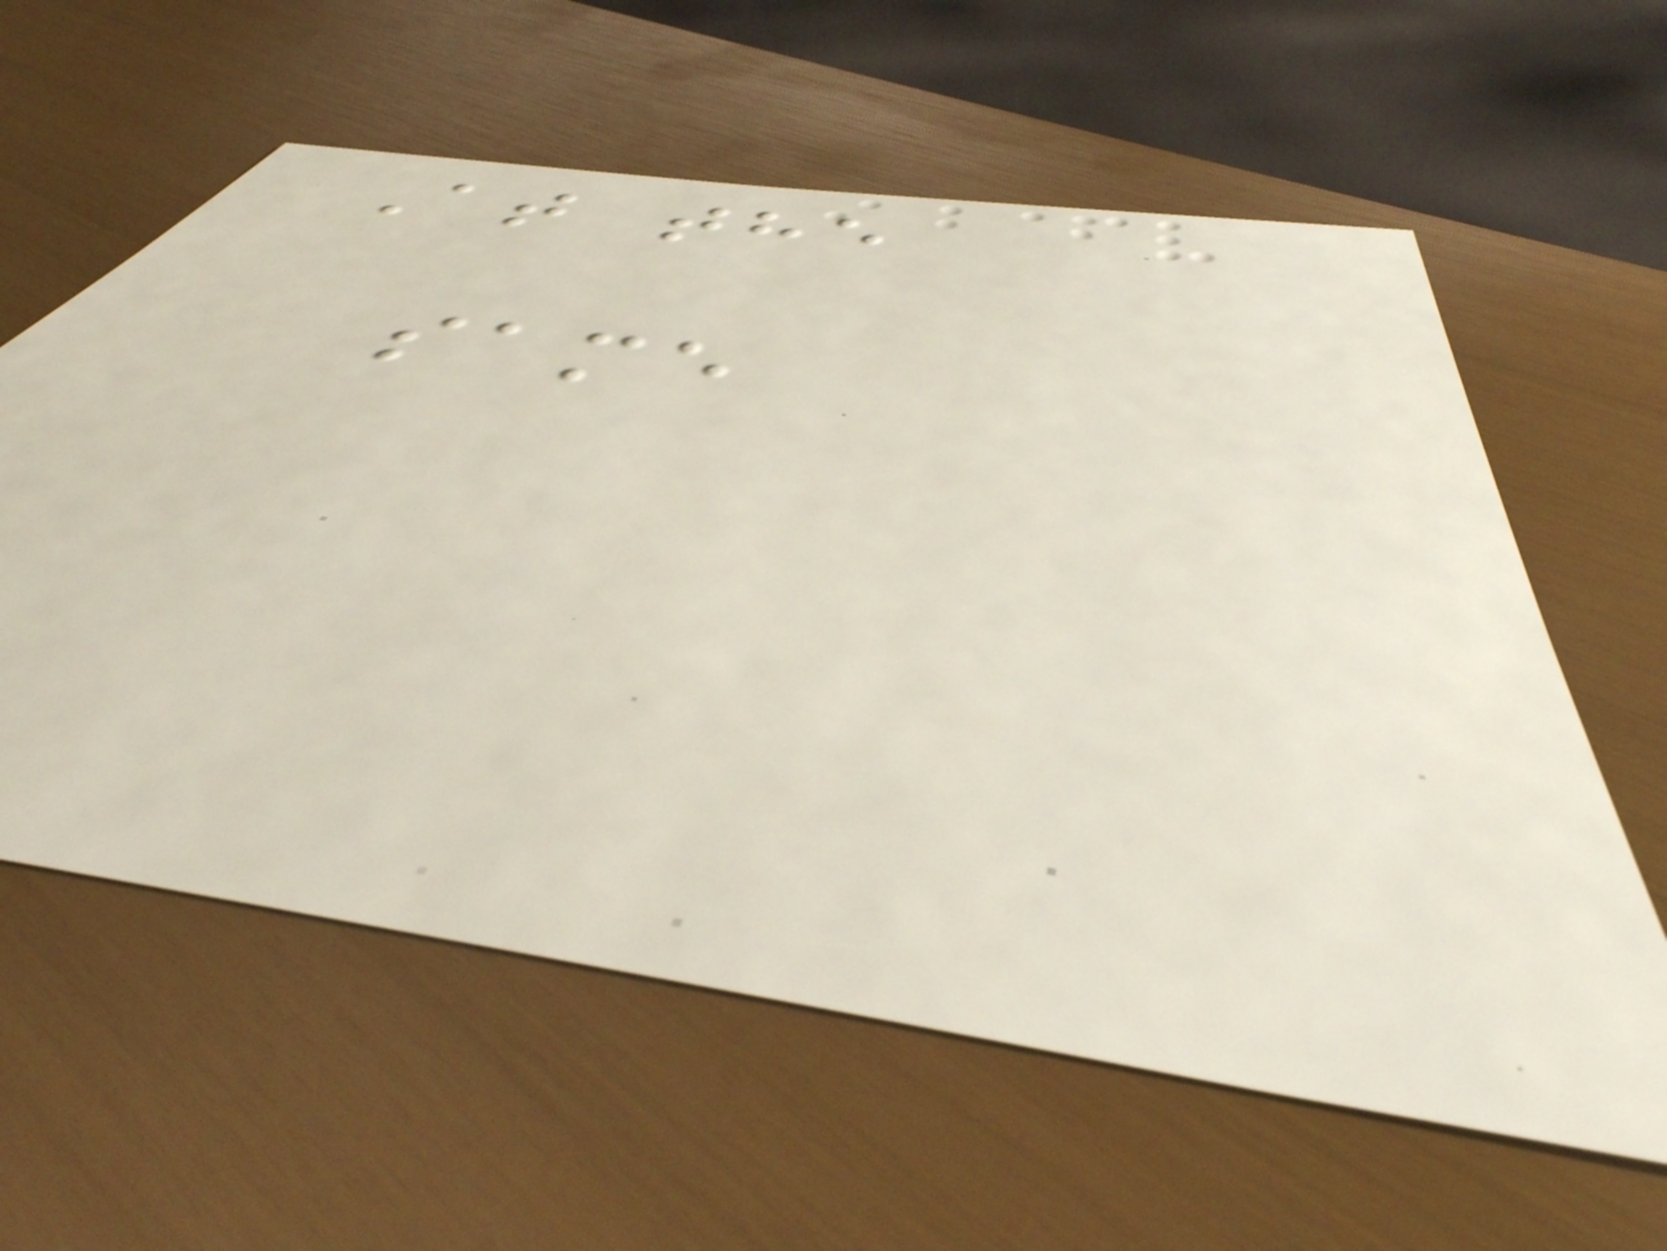At the
same
